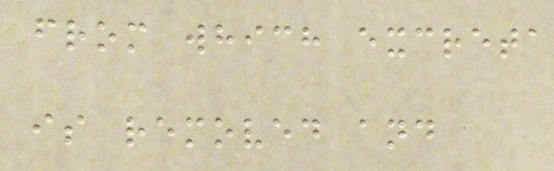from which excreta
is removed and
